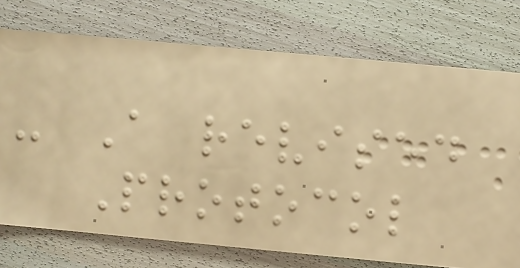- A revised
Protocol
